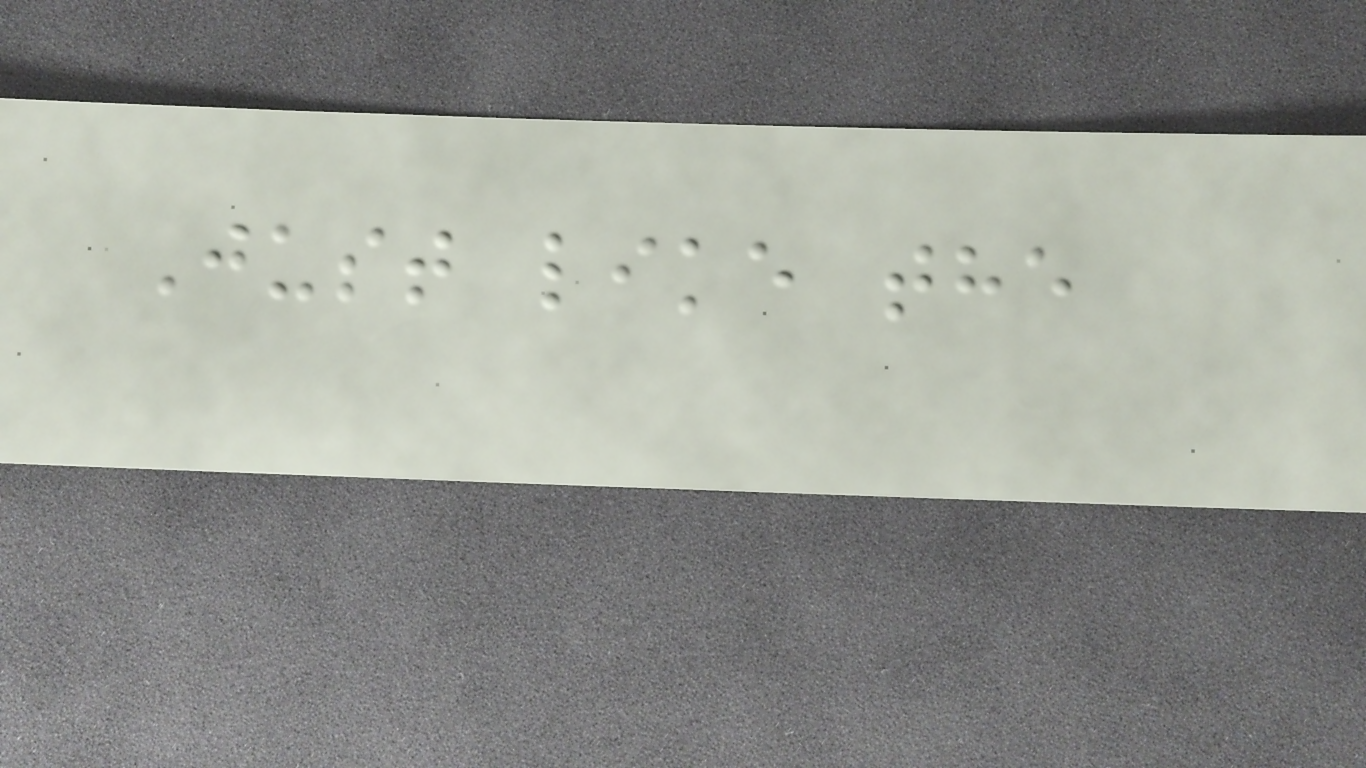Just like the
